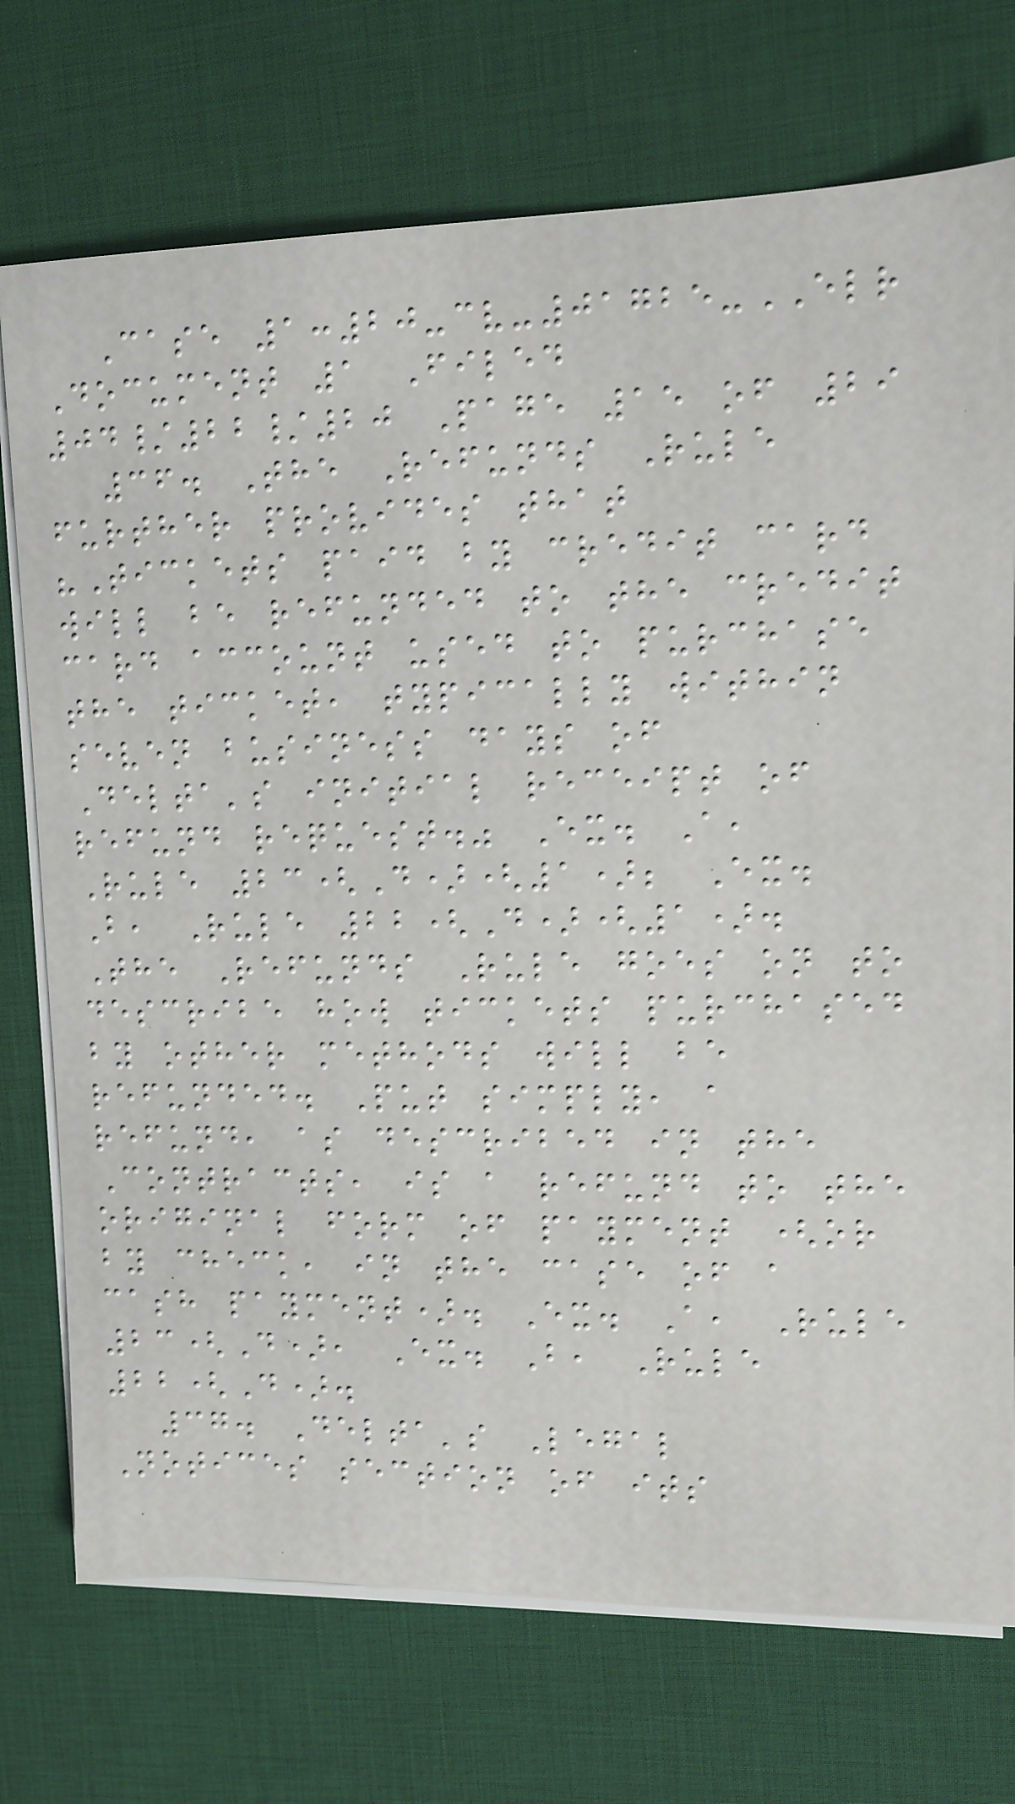Case 1:20-cv-01725-ELR
Document 1 Filed
04/22/20 Page 15 of 29
36. The Refunds Rule
further provides that
"Tickets paid by credit card
will be refunded to the credit
card account used to purchase
the ticket, typically within
seven business days of
Delta's initial receipt of
refund request." Ex. A,
Rule 23(D)(1); Ex.
B, Rule 22(D)(1).
The Refunds Rule goes on to
describe how tickets purchased
by other methods will be
refunded. Put simply, a
refund, as described in the
Contracts, is a refund to the
original form of payment (or
by check, in the case of a
cash payment). Ex. A, Rule
23(D), Ex. B, Rule
22(D).
37. Delta's Legal
Notices section of its
